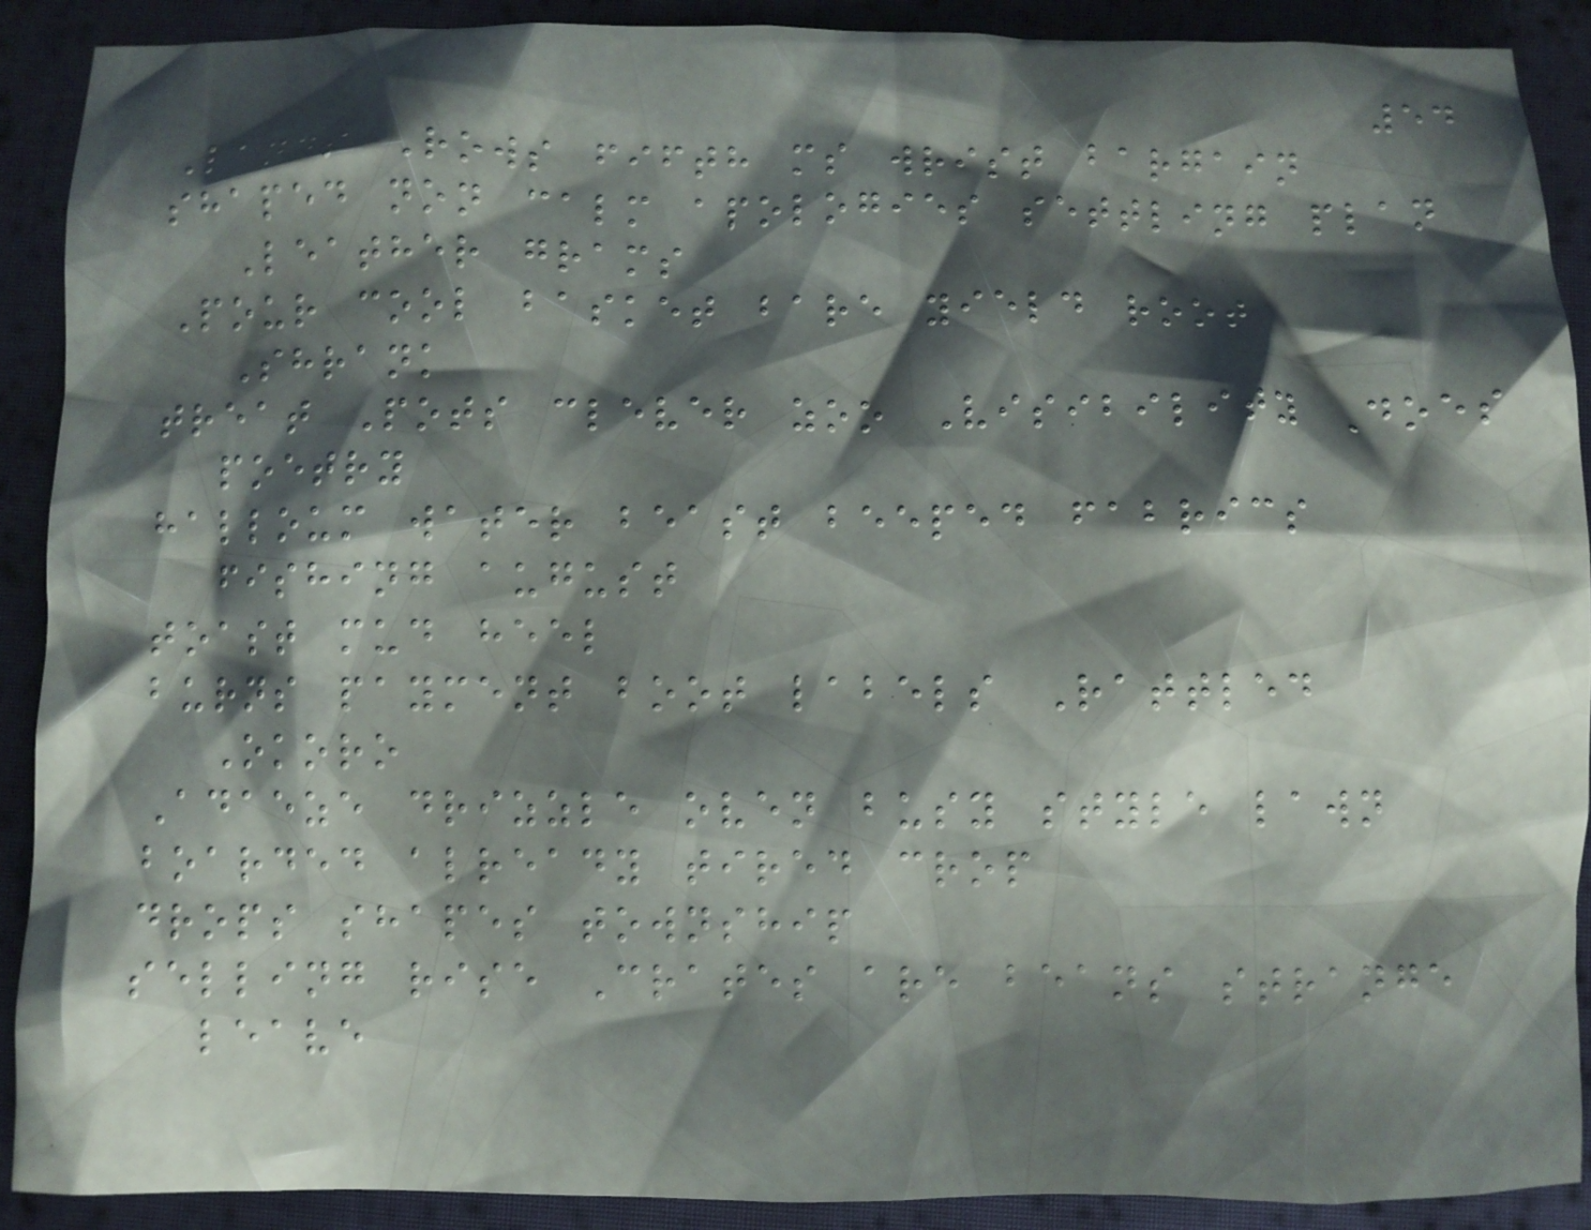54
Lands Rows fifth ms wrist bargain
shaped non calm apologies settling plan
Leather grams
Pour cool basket bare yield root
Shrank
treat Pots clever zoo Visibility Does
poetry
halloum water beast beeped fabrics
fishing august
toast mud heel
burns payment boot labels Rattled
Okoro
Adaeze drizzle oven busy style lawn
boarded already tired crop
drops shapes township
selling rise Crates are beans strange
leave
